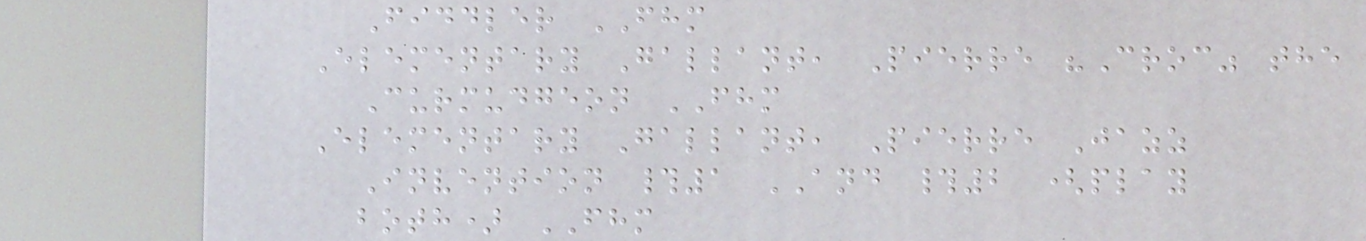Fiddler FHM
Elementary Gallant, Pierre "Croc" the
Curmudgeon FHM
Elementary Gallant, Pierre Jazz
Invention #1 AND #2 (play
both) FHM
